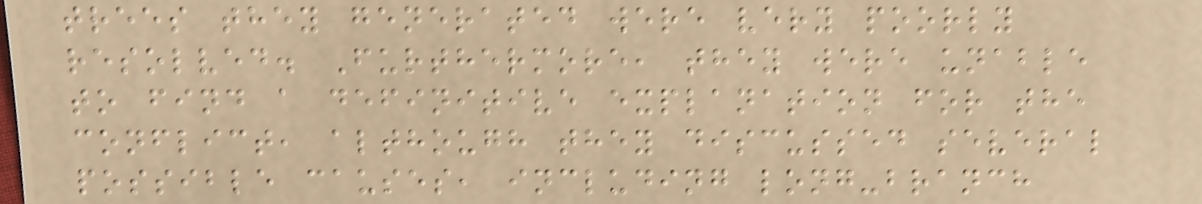trees they generated were very poorly
resolved. Furthermore, they were unable
to find a definitive explanation for the
conflict, although they discussed several
possible causes, including long-branch
